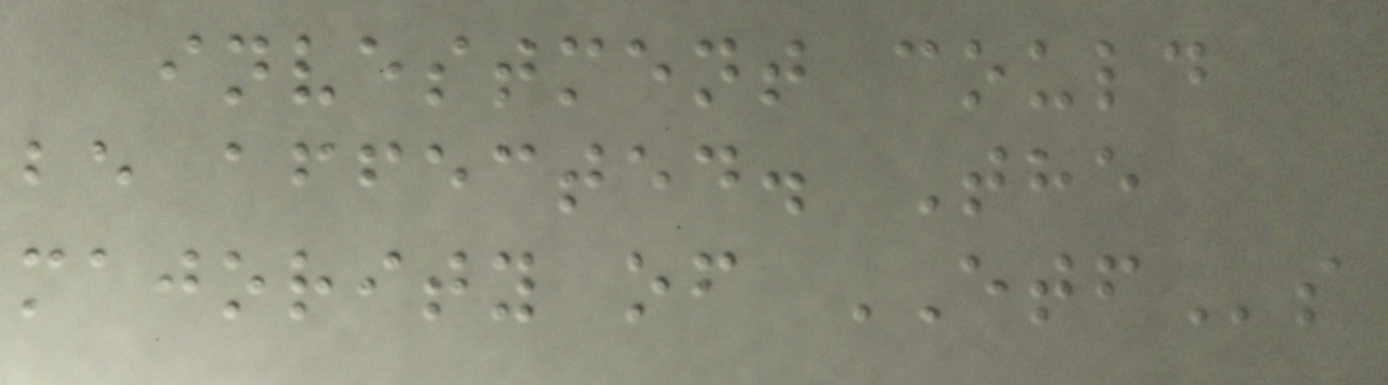investment could
be affected. The
majority of ETFs
